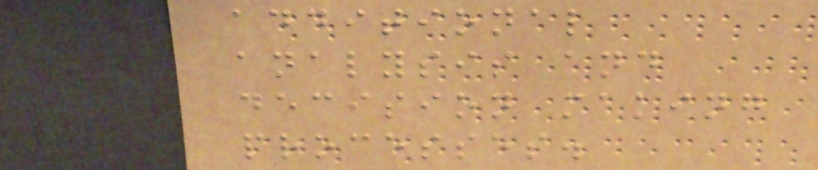additional
analysis and
decision making
processes.
